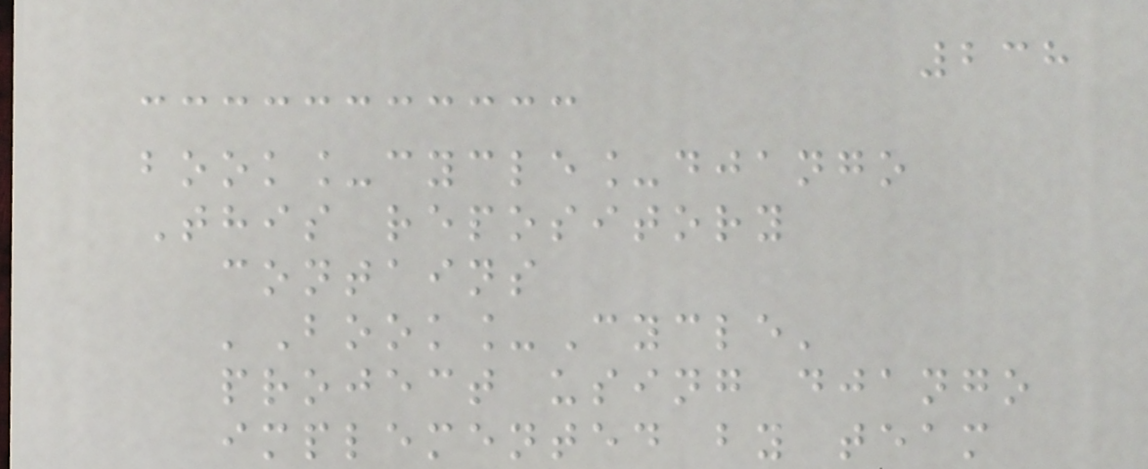238
book_cycle_django
This repository
contains
'Book_Cycle'
project using django
implemented by team
